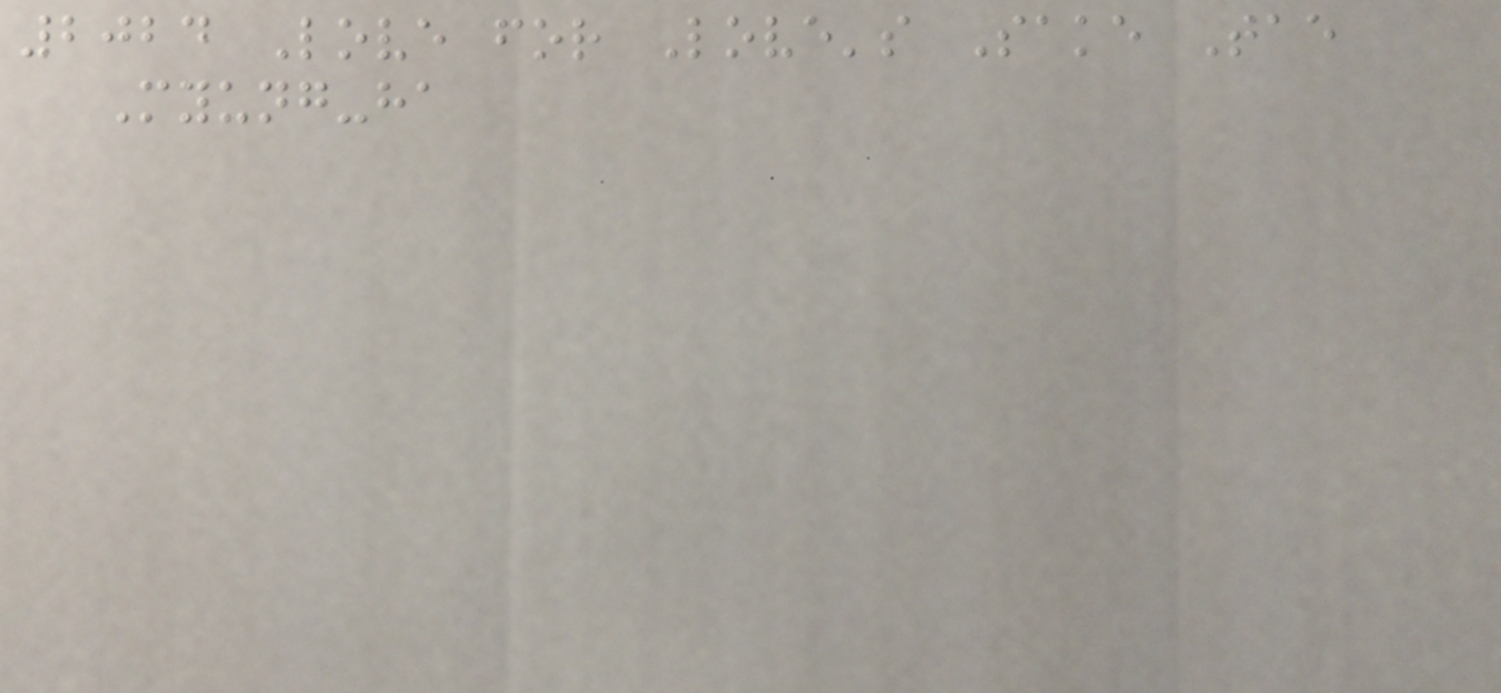2024 Love for Love's Sake Tae
Myung-ha
